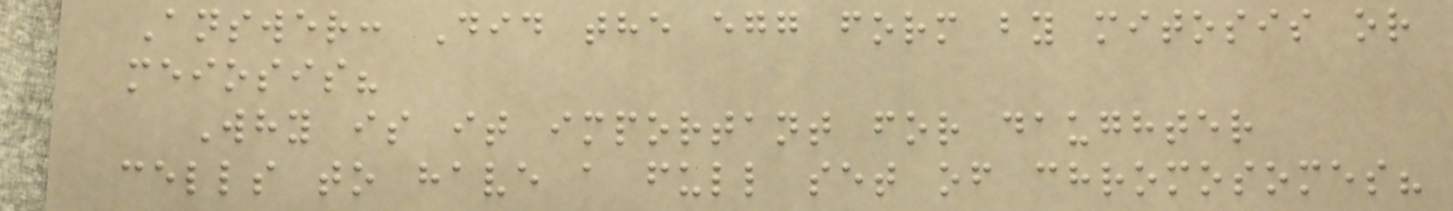Answer: Did the egg form by mitosis or
meiosis?
Why is it important for daughter
cells to have a full set of chromosomes?
